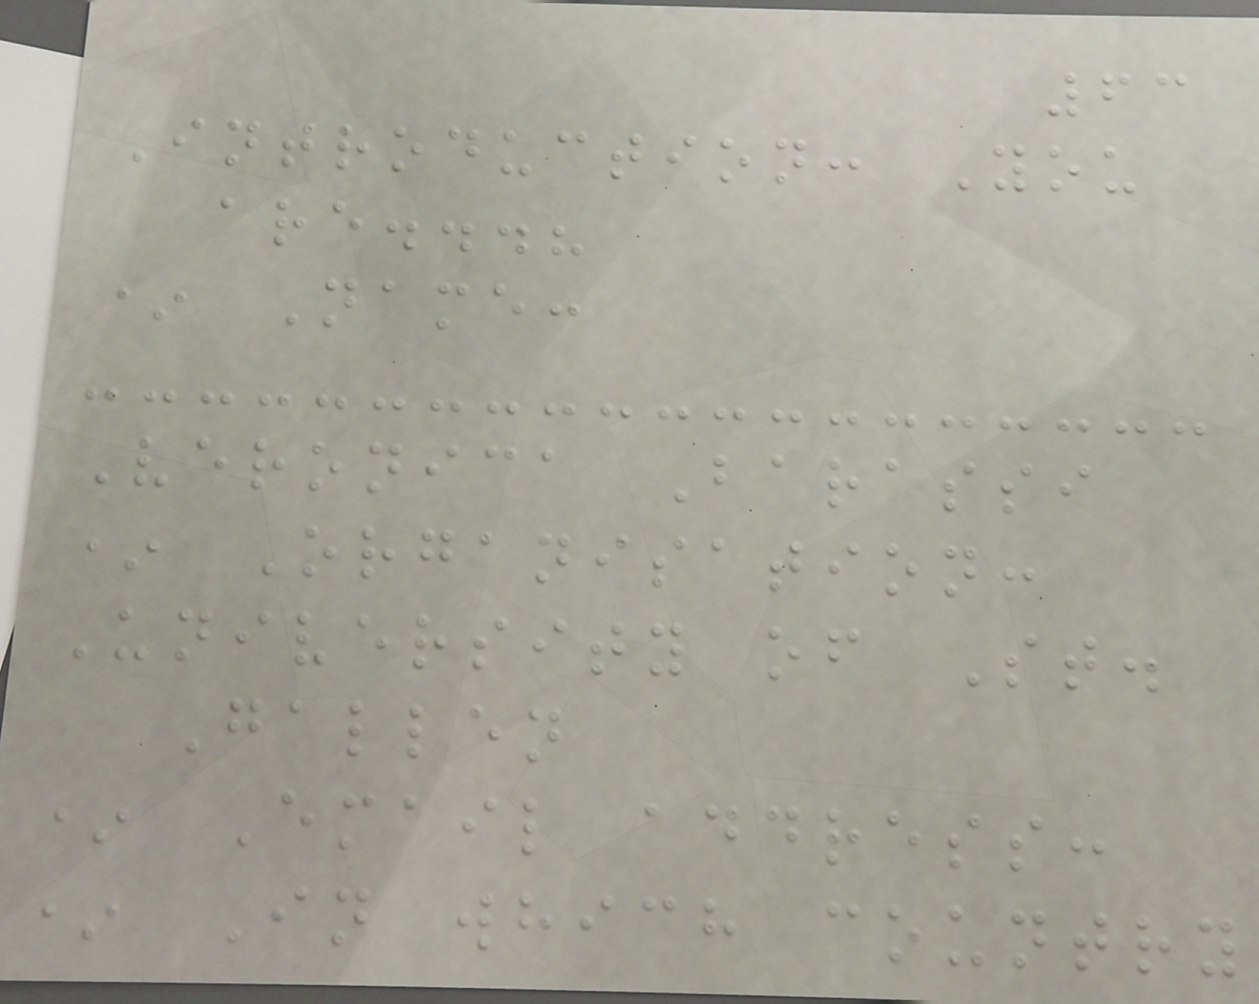63
Introduction: You
are...?
* Name:
Veronica Barassi
* Organisation:
University of St.
Gallen
* Email address:
* In which country
